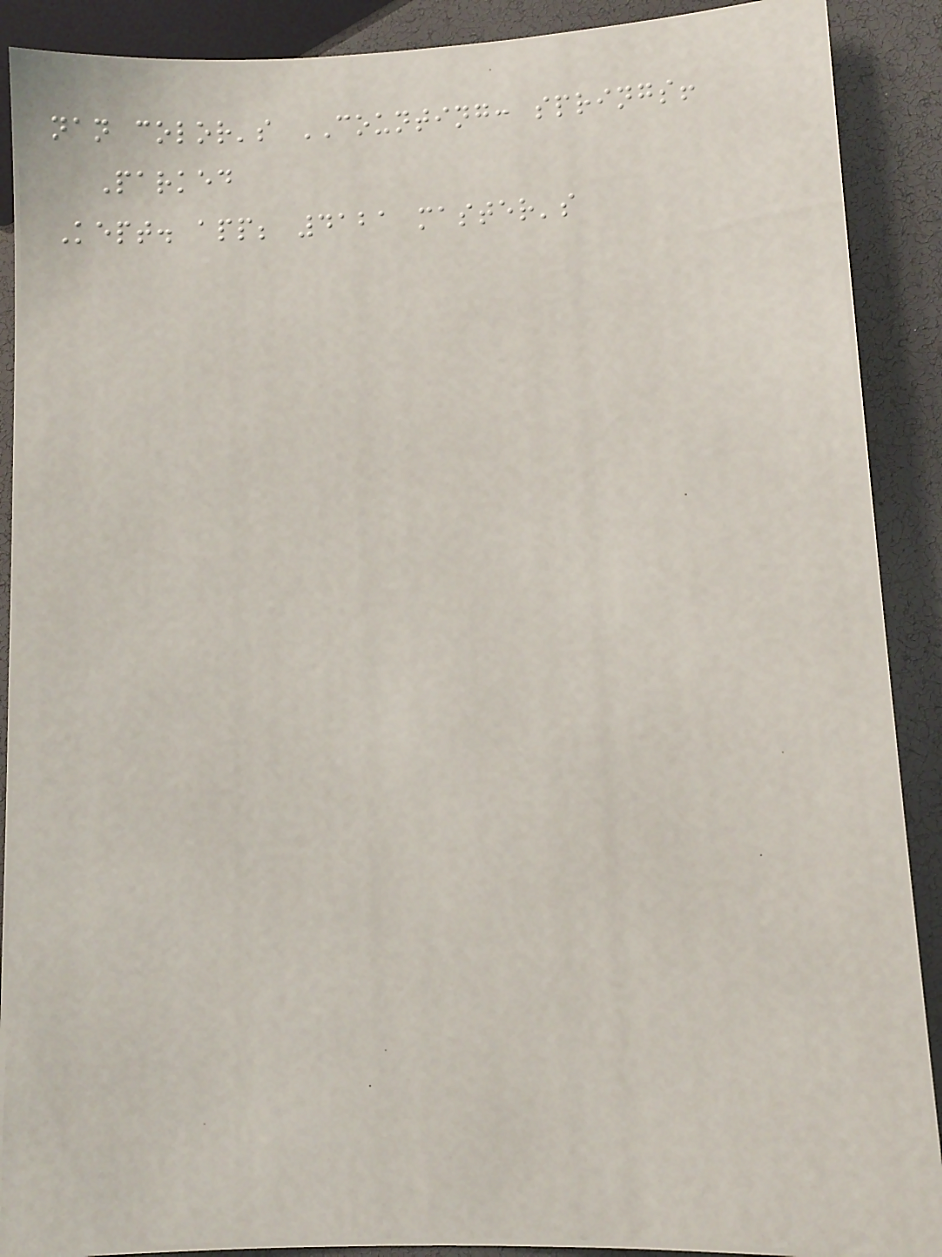nan color's COUNTING: springs!
Parked
Kept. app; 4121 master's
